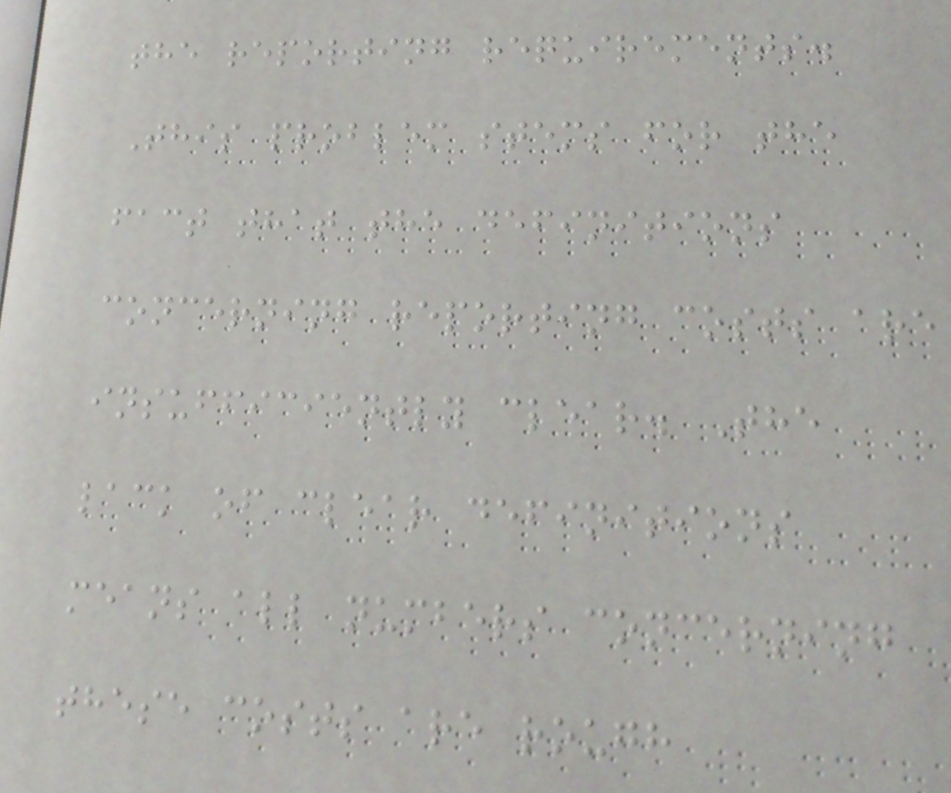the reporting requirements.
This problem stems for the
fact that the definitions
concerning reporting costs are
insufficiently clear. The
lack of clear definitions
means all numbers concerning
these costs are rough
